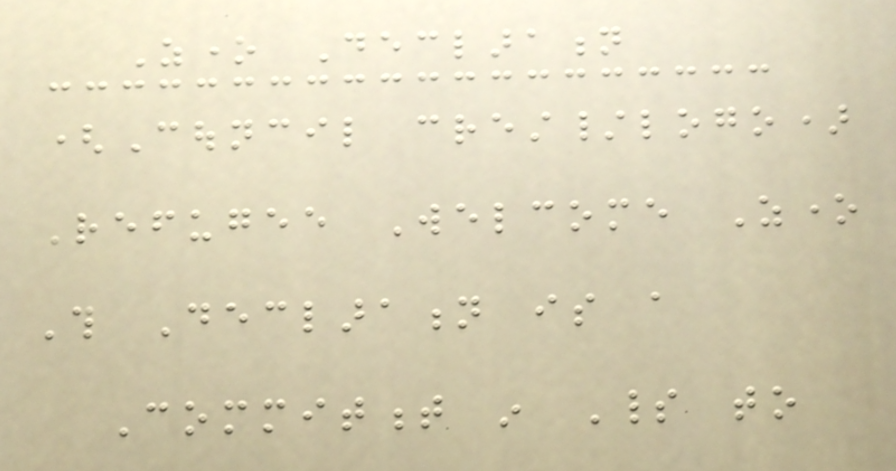Zone Declaration
(Council crest/logo)
Refugee Welcome Zone
This Declaration is a
Commitment in Spirit to
